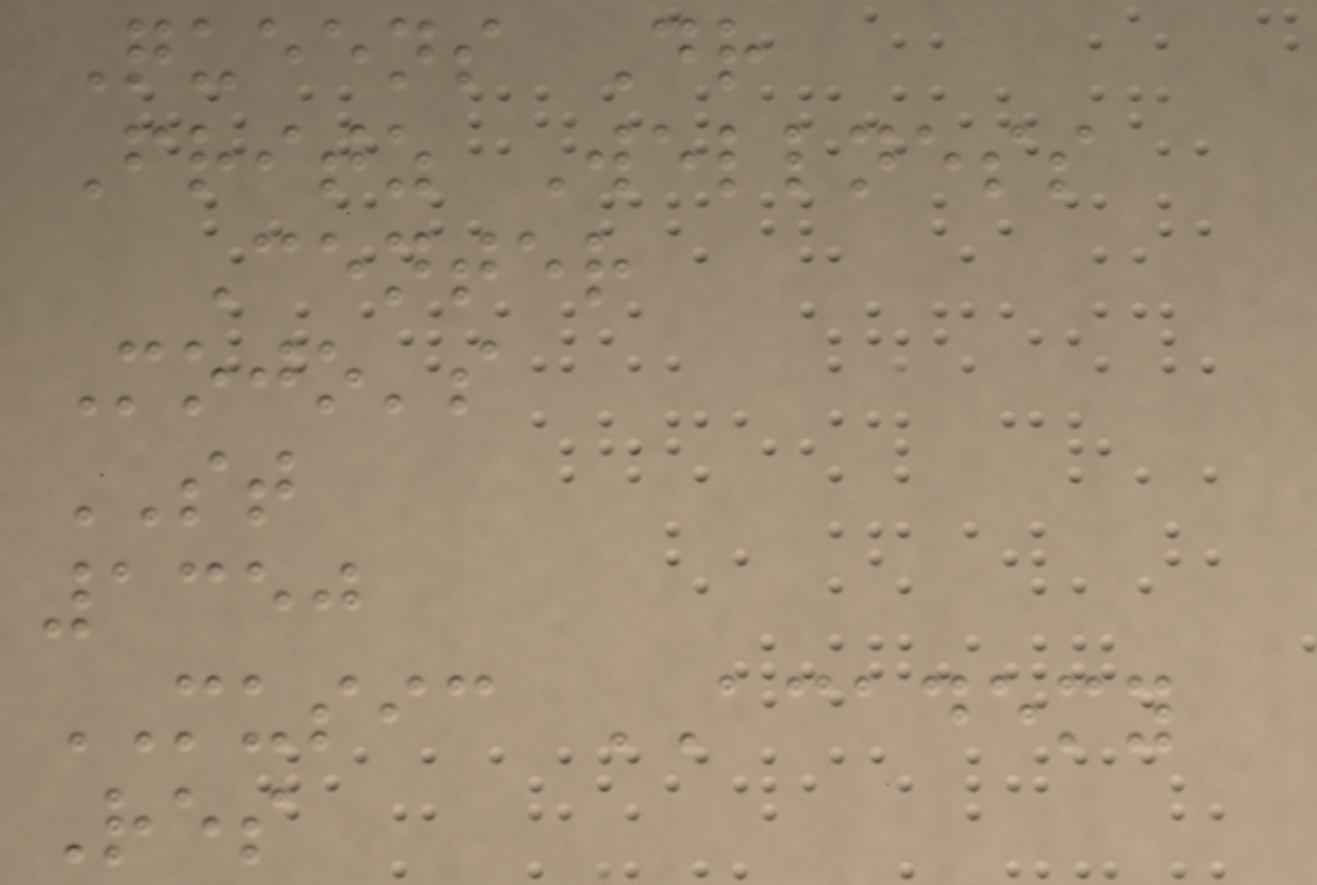Queens Dr
Fritz Wellness
Center
Mojo's
ST
1350
MUSIC ACADEMY
Res
